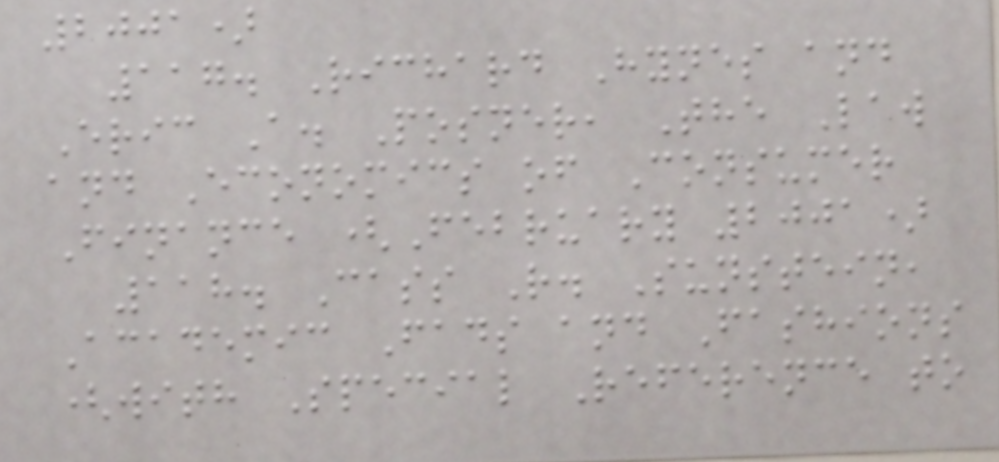2001)
117. Richard Hynes and
Eric A. Posner, The Law
and Economics of Consumer
Finance (February 2001)
118. Cass R. Sunstein,
Academic Fads and Fashions
(with Special Reference to
